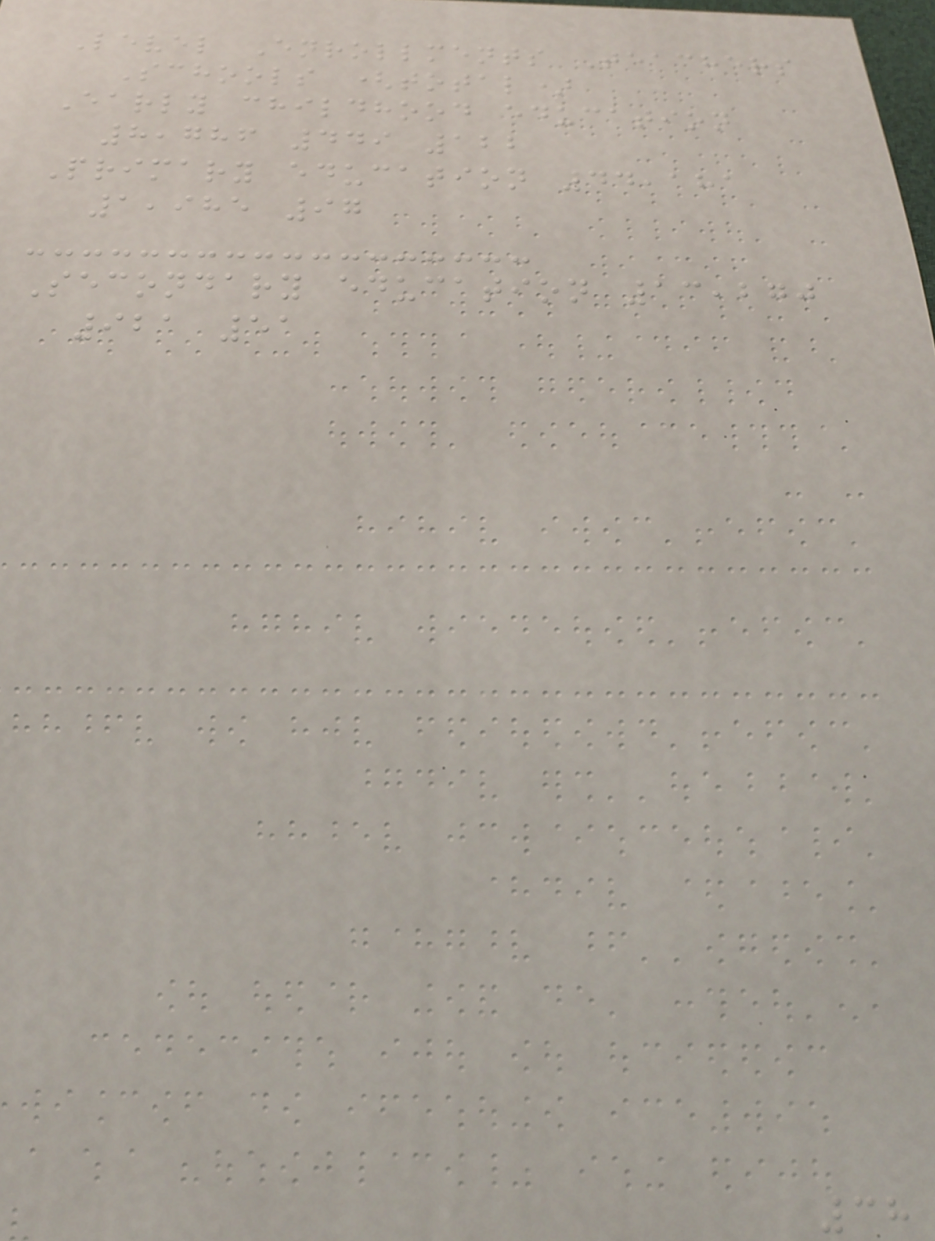Level Enrollments Teachers
Schools (total)
Early childhood education
8,786 449 122
Primary education 44,181
1,985 97
Secondary education 13,270
921 51
38
